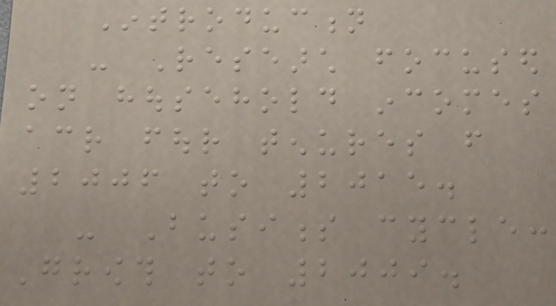Introduction
- Research focused
on household incomes
across four tenures from
2006 to 2015.
- Business cycle:
Growth to 2009.
